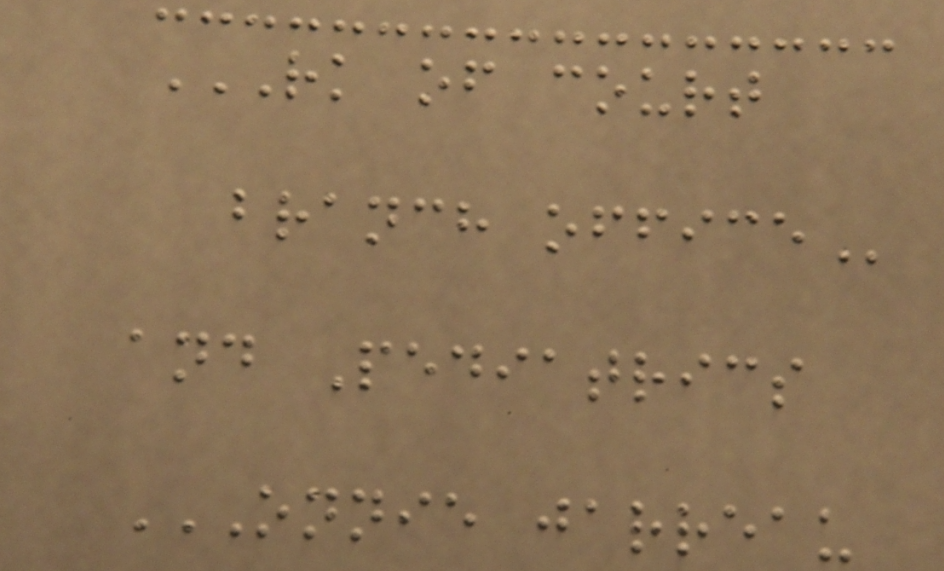RK OF COURT
BRANCH OFFICE
and Pediatrics
ONNIE JARREAU
